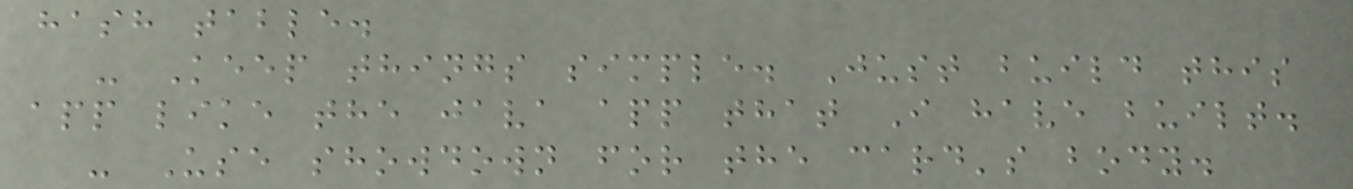hash table.
- Keep things simple. Just build this
app like the java app that I have built.
- Use showdown for the card's body.
